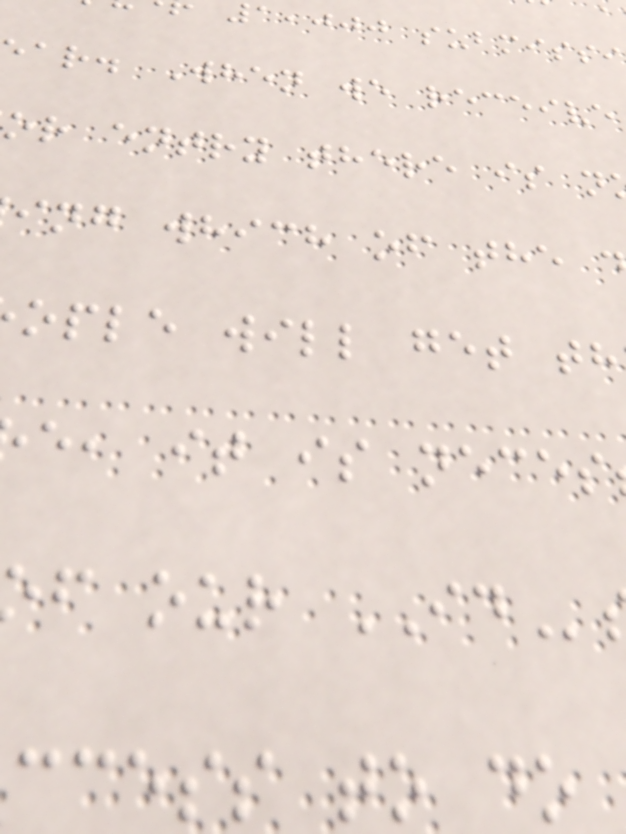,jjj submissi
ar. When we receive
or entry there is n
ing which of the
ople will get th
e, it is neces
f our ID
ccess to do
